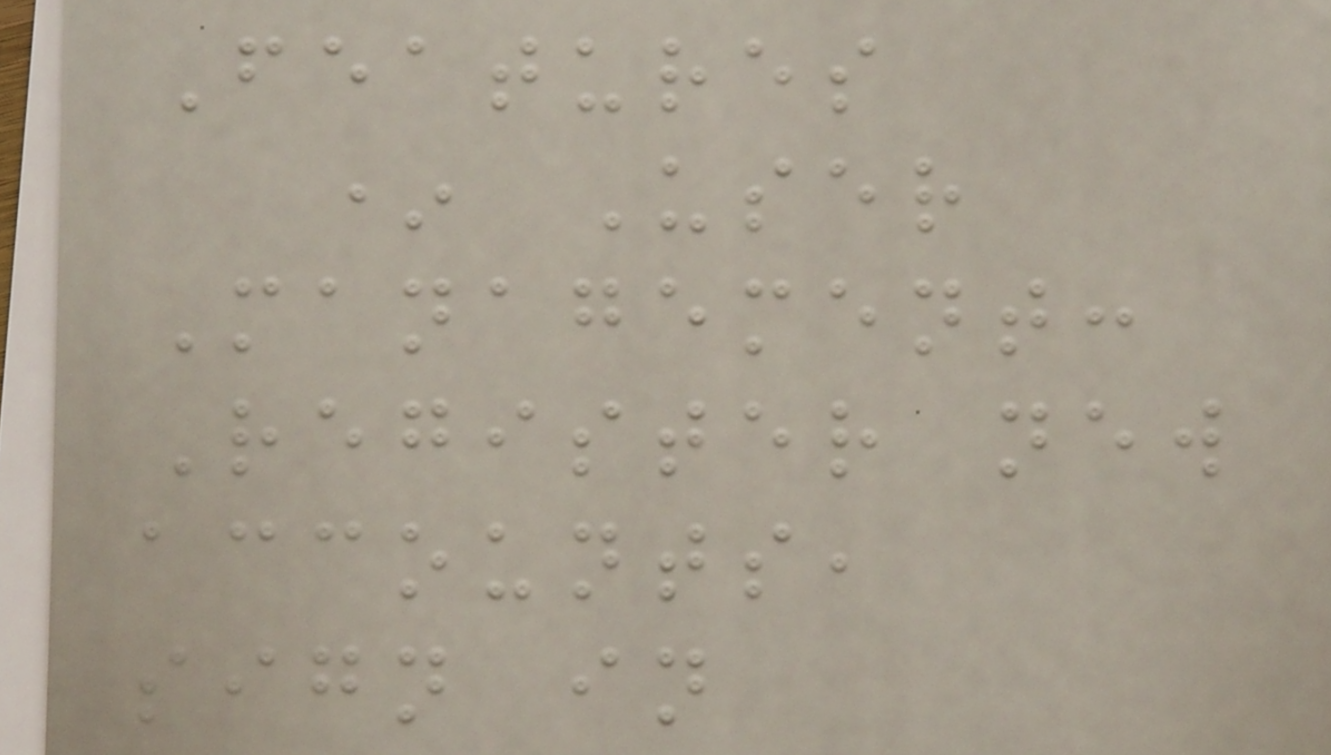Features
* User
Management:
Register new
accounts,
sign in
